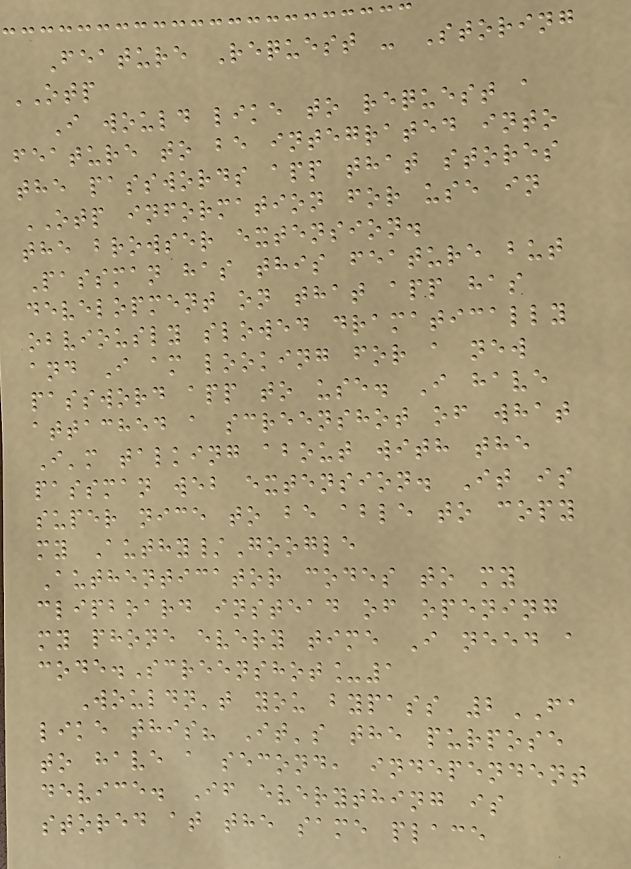Feature Request - Storing
OTP
I would like to request a
feature to be integrated into
the passwords app that stores
OTP information for use in
the browser extension.
Passman has this feature but
development on that app has
obviously slowed dramatically
and I am looking for a new
password app to use. I have
attached a screenshot of what
I'm talking about with the
passman web extension. It is
super nice to be able to copy
my Authy/Google
Authenticator codes to my
clipboard instead of opening
my phone every time I need a
code.Screenshot_1
Wouldn't you bypass 2FA
like this? It's the purpose
to have a second, independent
device. If everything is
stored at the same place
